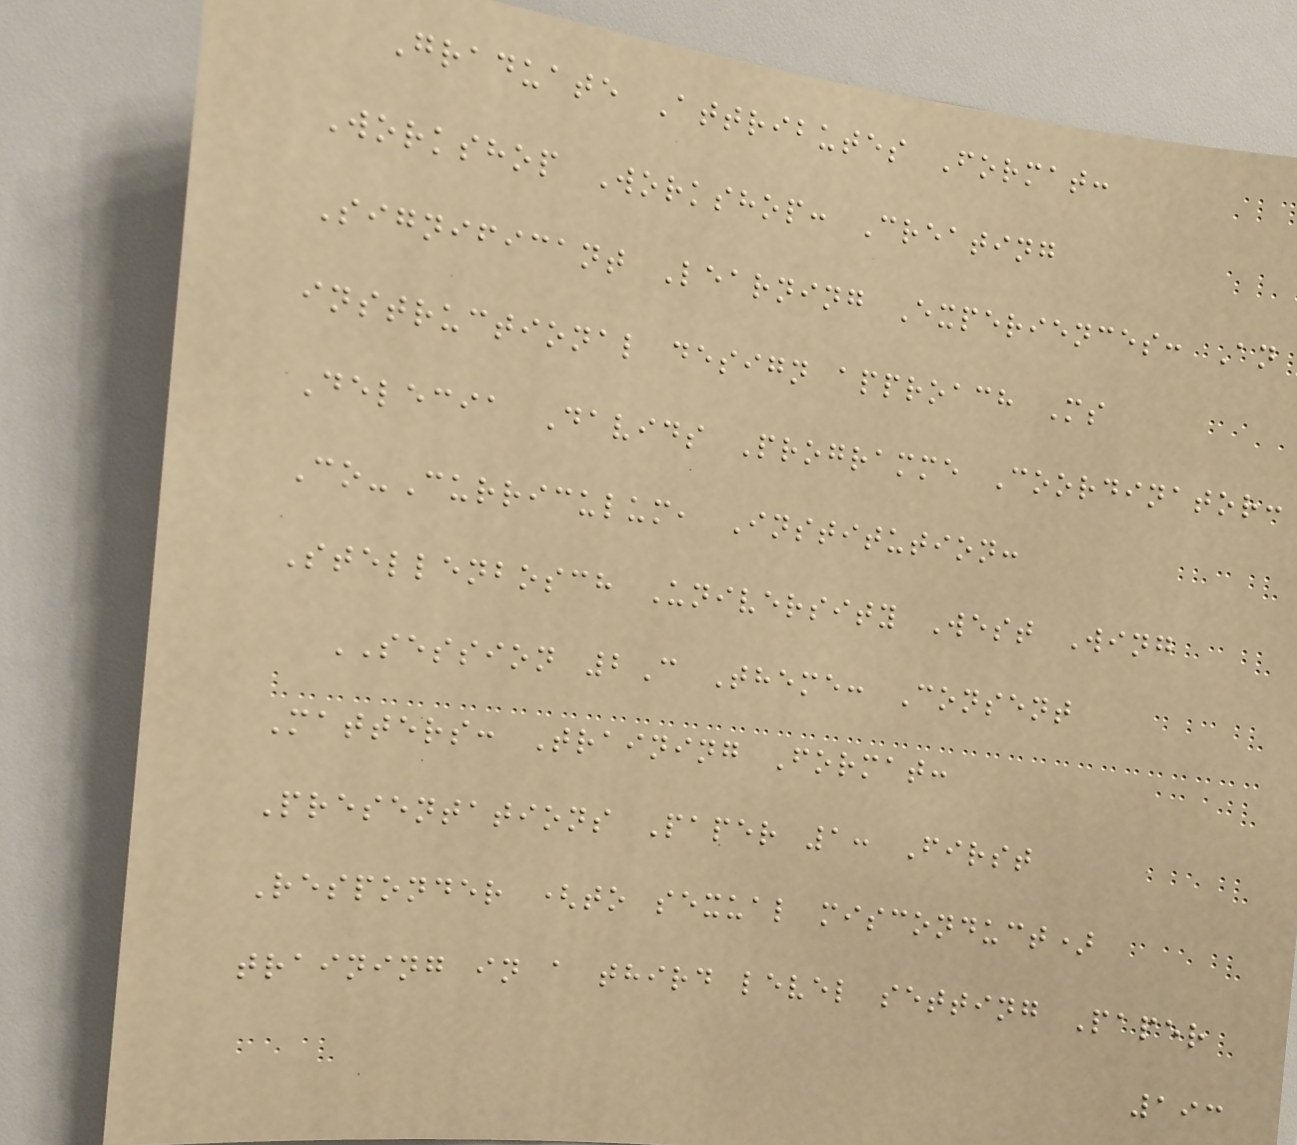Graduate Attributes Format:
Workshop Workshop: Creating
Significant Learning Experiences: An
instructional design approach Ms
Delecia Davids Programme Coordinator:
Co-Curriculum, Institution:
Stellenbosch University West Wing
SESSION 2C Theme: Consent
Matters: Training Format:
Presentations Paper 1: First
Responder (to sexual misconduct)
training in a third level setting Paper
193
